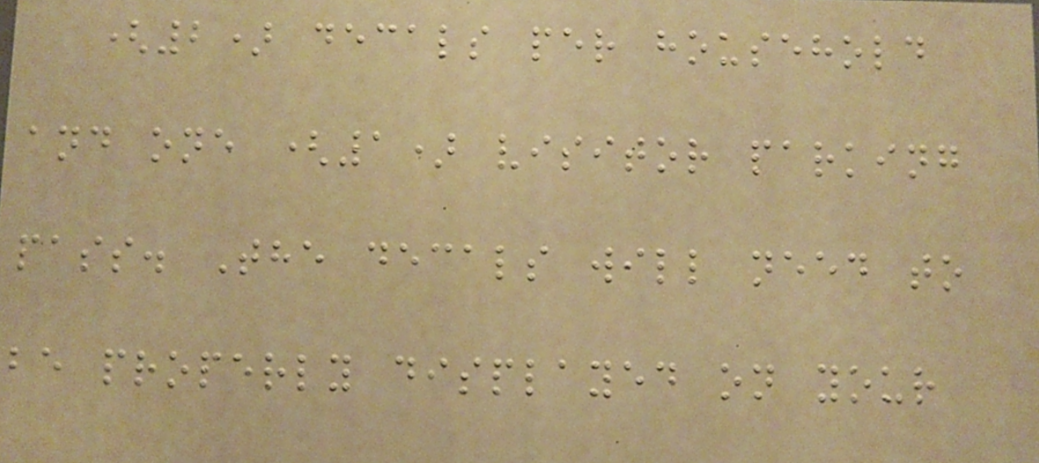(2) decals per household
and one (1) visitor parking
pass. The decals will need to
be properly displayed on your
